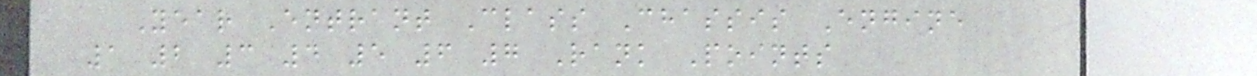Year Entrant Class Chassis Engine
1 2 3 4 5 6 7 Rank Points
